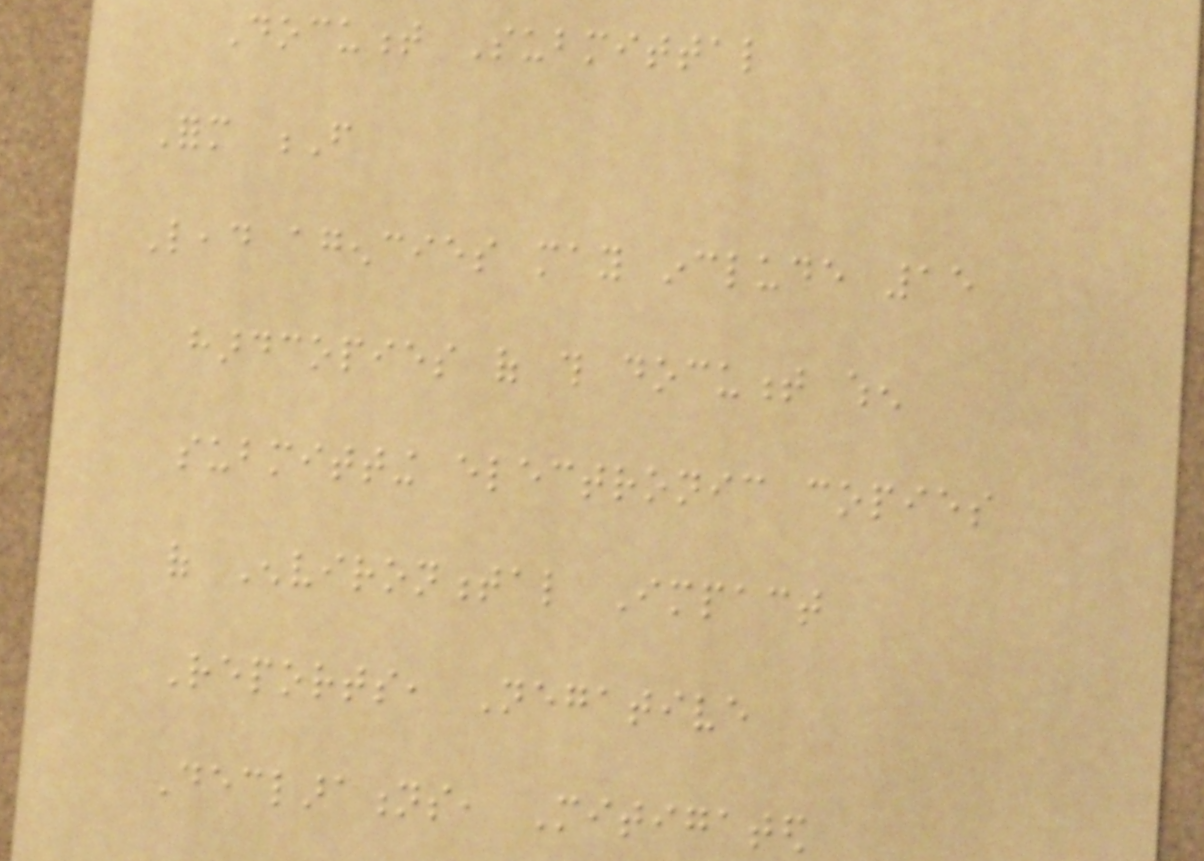Document Submittal
Form F
Lead agencies may include 15
hardcopies of this document when
submitting electronic copies
of Environmental Impact
Reports, Negative
Declarations, Mitigated
